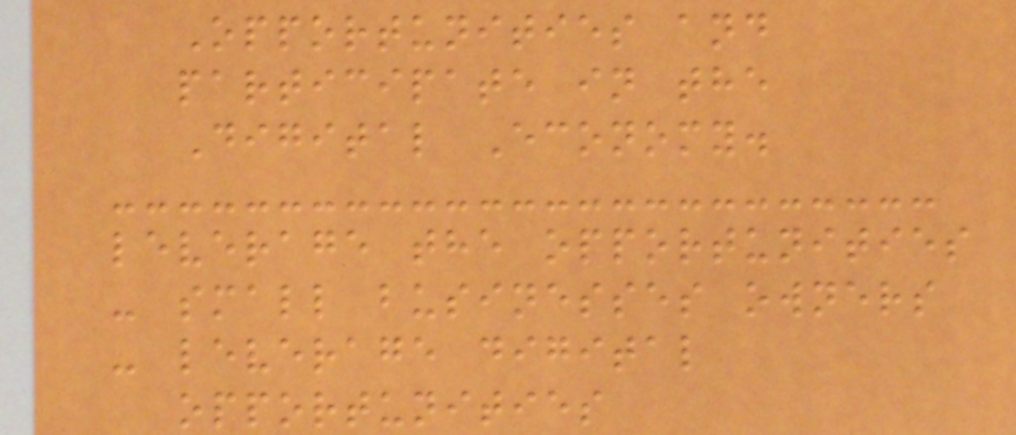Opportunities and
participate in the
Digital Economy.
leverage the opportunities
- small businesses owners
- leverage digital
opportunities
